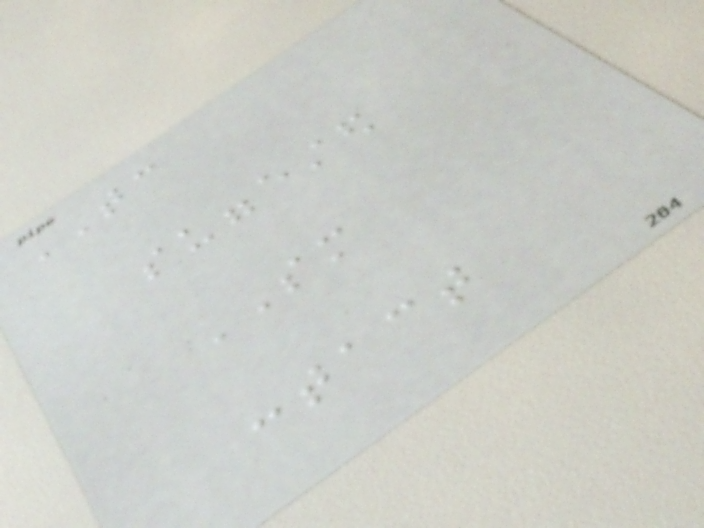TC
suggested
SM
contact
